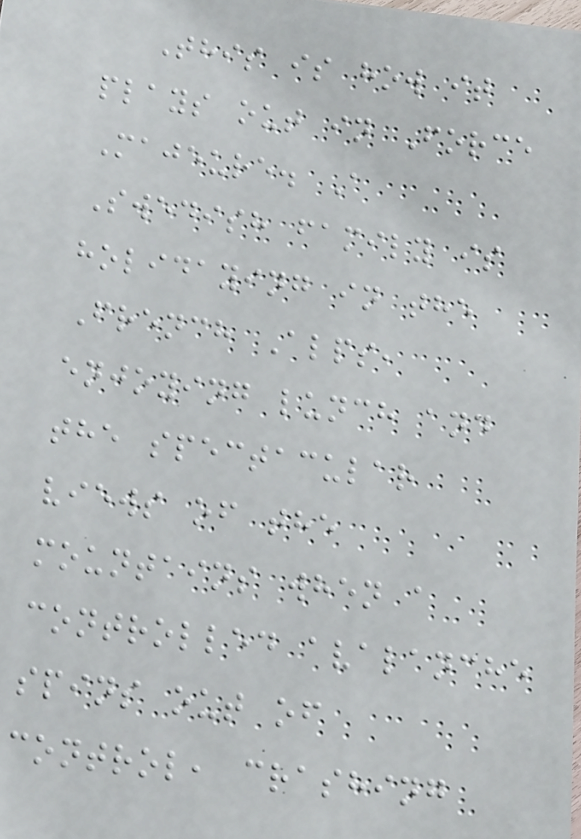This is how it
plays out in Force
Majeure. A
Swedish family is
holidaying in the
French Alps,
enjoying lunch and
the spectacular
views of the
mountains when a
controlled avalanche
spins out of
control, crashing
